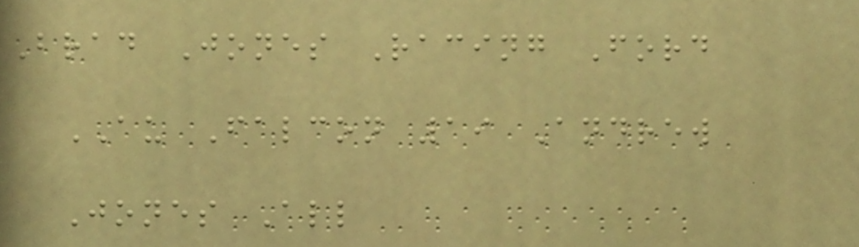Brad Jones Racing Ford
AU Falcon 19 Andrew
Jones All
